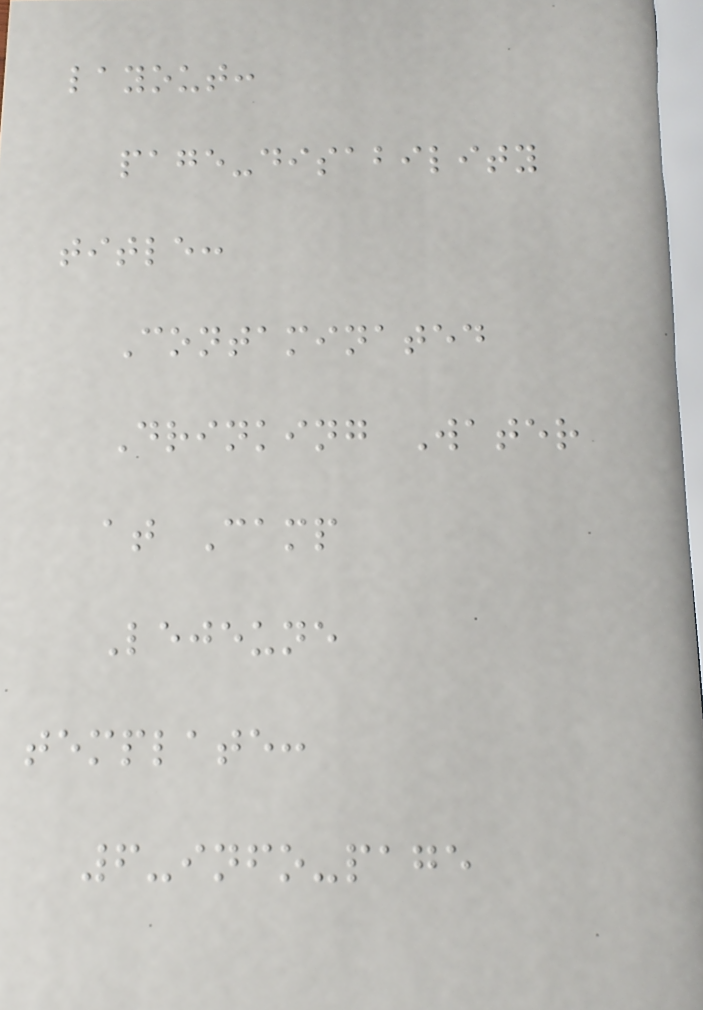layout:
page-disability
title:
Contaminated
Drinking Water
at Camp
Lejeune
template:
6-info-page
